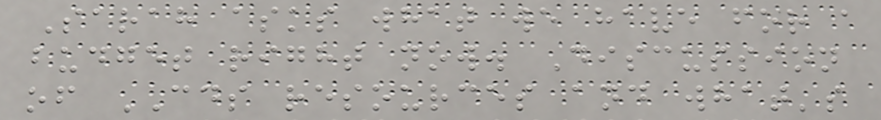Sarah asks what we have for a
budget right now. Discussion
of CDS resources and what's
